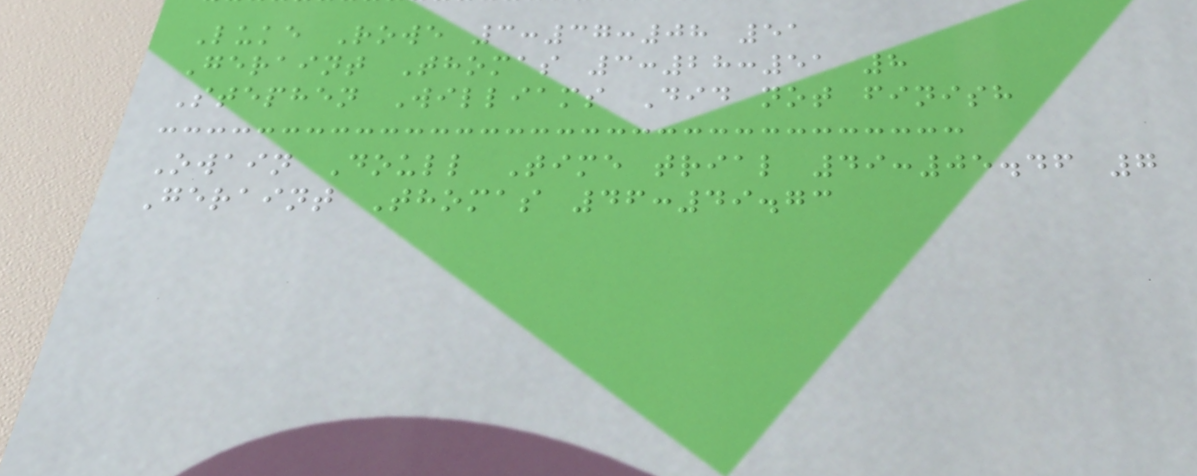Luke Rowe 3:37:08 51
Geraint Thomas 3:28:51 8
Stephen Williams Did not finish
Owain Doull Time trial 49:05.46 7
Geraint Thomas 46:49.73
